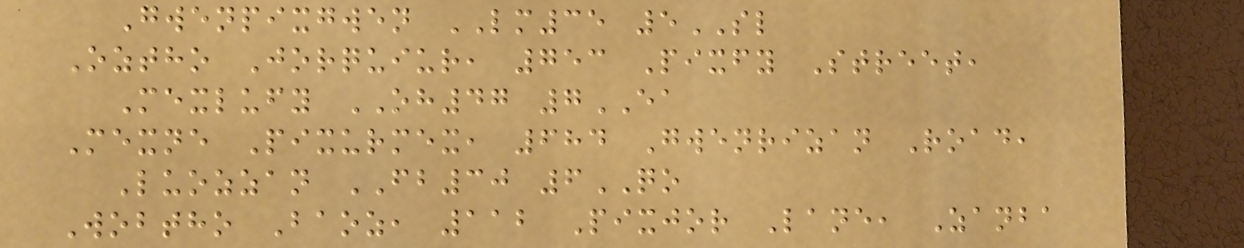Gwenpixgwen LM35 5SL
Oztho Jorquiur, 753 Pixfy Street,
Mexlufy OH47 7EA
Mexne Pixurmex, 684 Gwenrizan Road,
Luozzan FB30 6QO
Wobtho Baoz, 112 Pixjor Lane, Zanba
